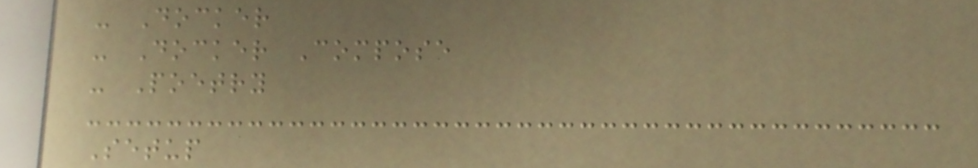- Docker
- Docker Compose
- Poetry
Setup
